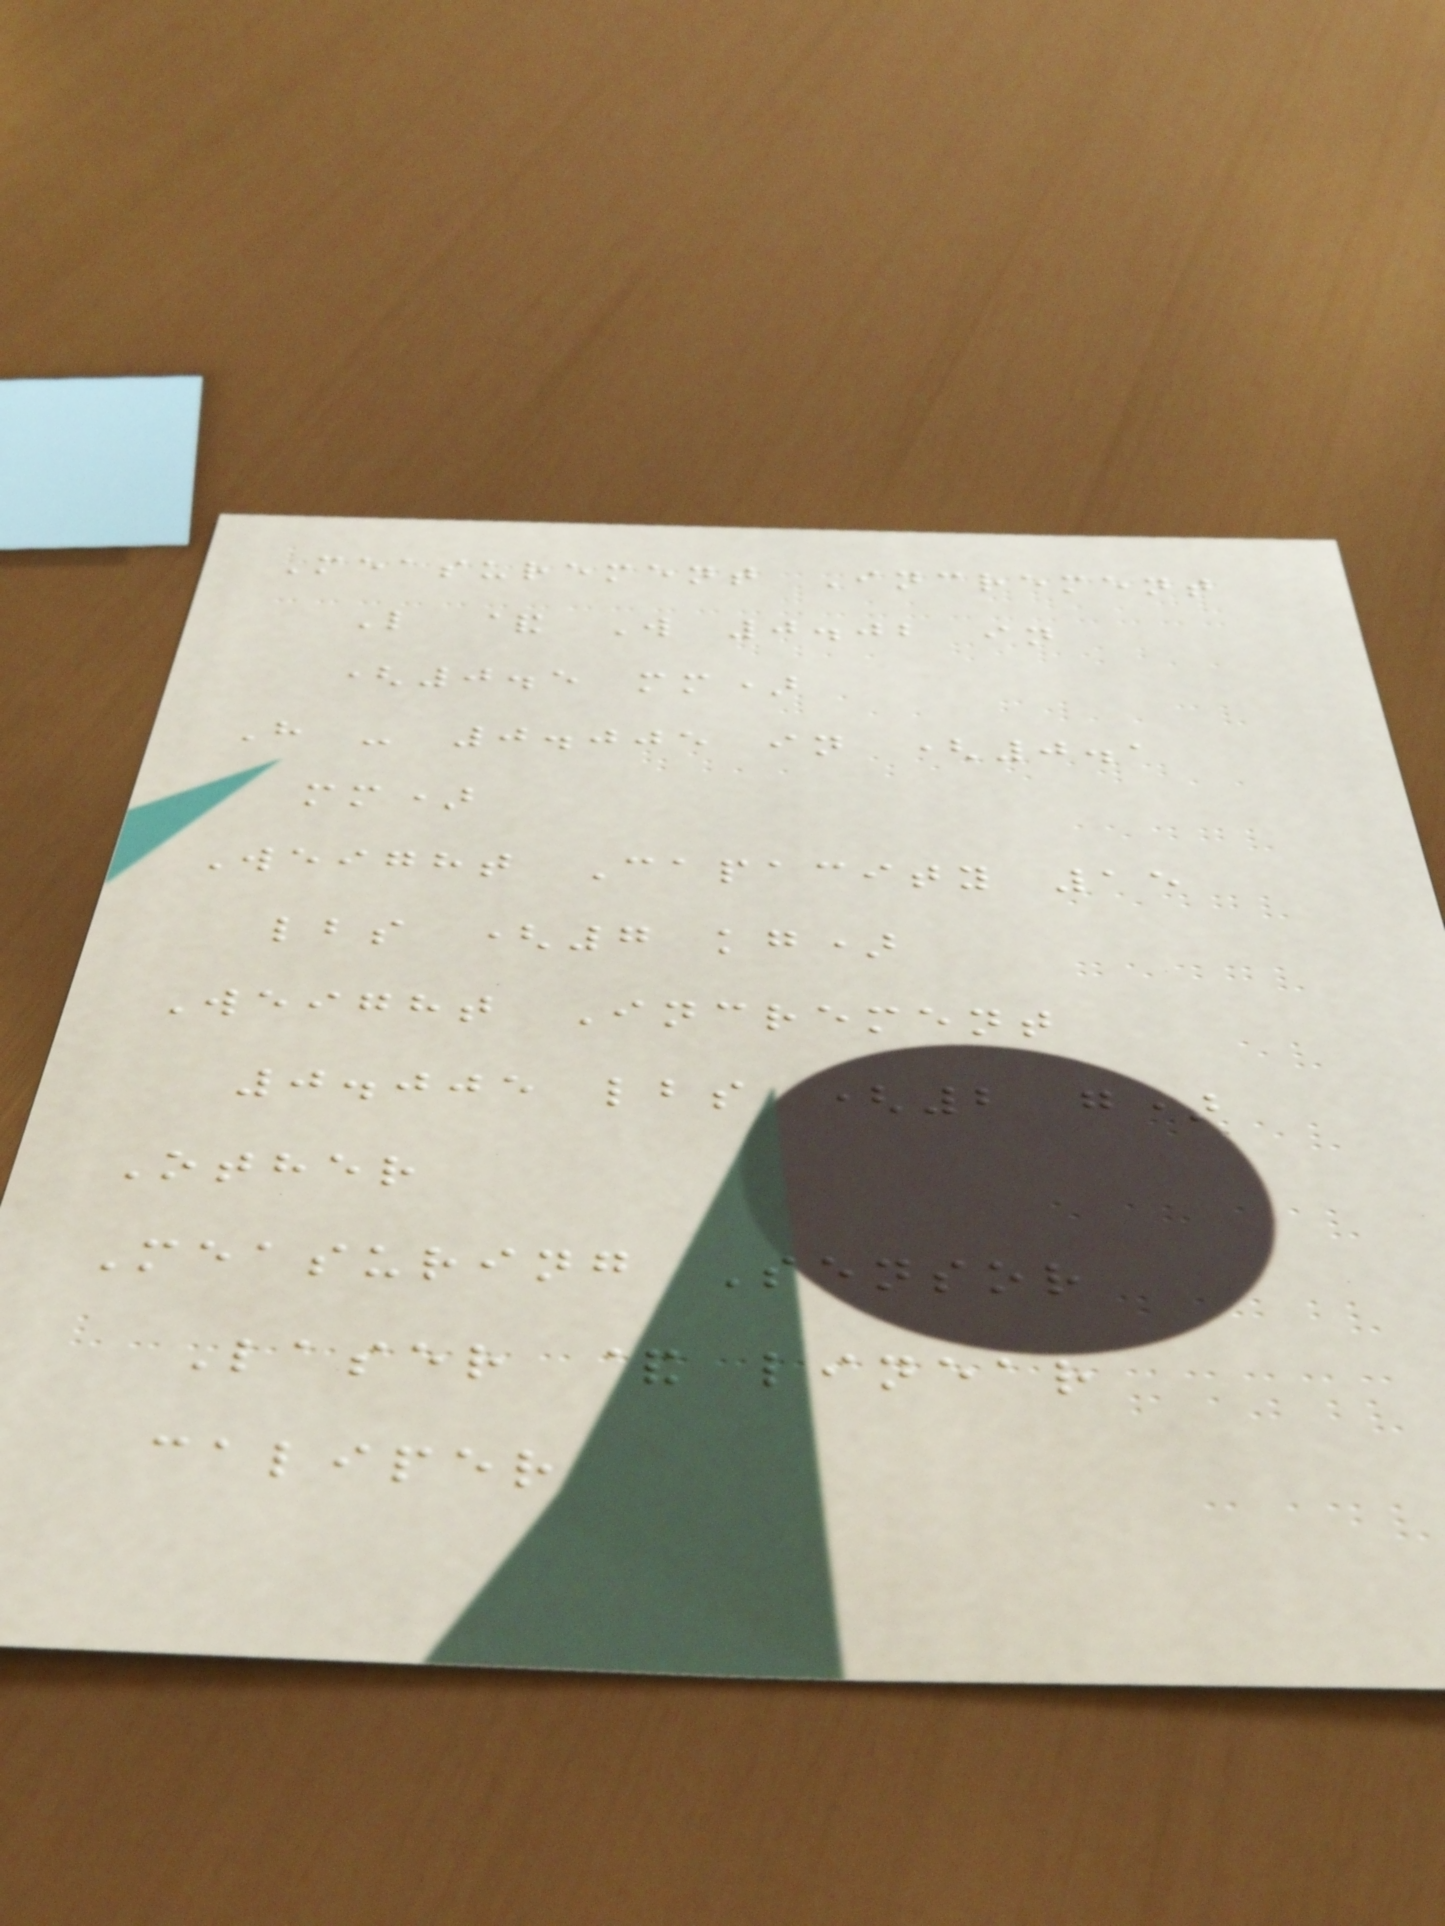Measurement Increment
L & W 0.02 in
(0.5 mm)
H - 0.005 in (0.1
mm)
Weight Capacity 15
lbs (7 kg)
Weight Increment
0.005 lbs (2 g)
Other
Measuring Sensor
Laser & linear
caliper
